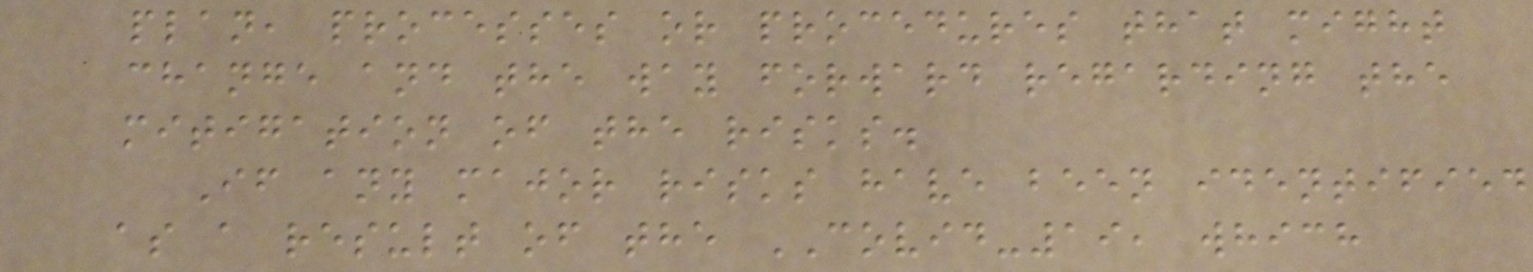plan, processes or procedures that might
change and the way forward regarding the
mitigation of the risks.
If any major risks have been identified
as a result of the COVID-19, which
